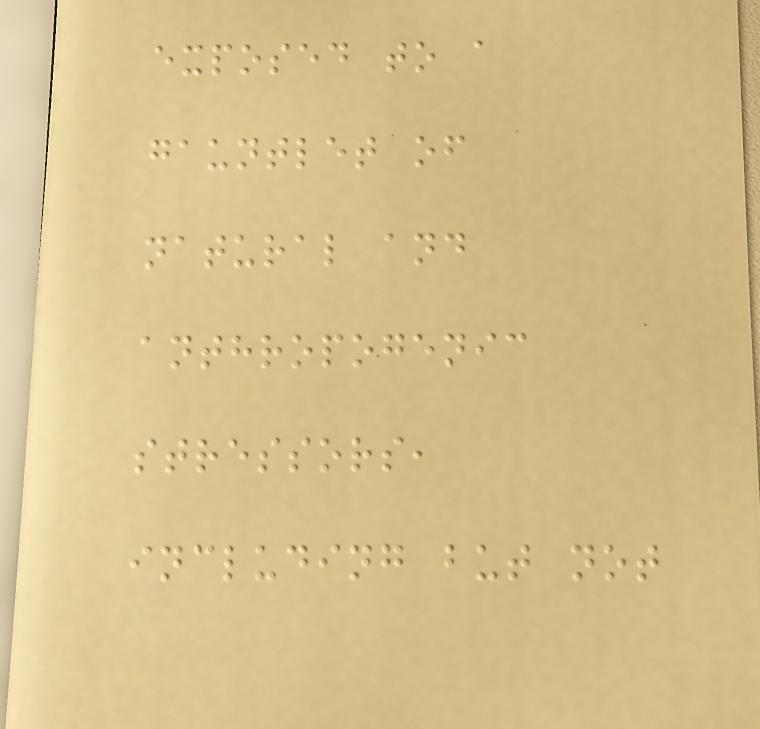exposed to a
gauntlet of
natural and
anthropogenic
stressors,
including but not
